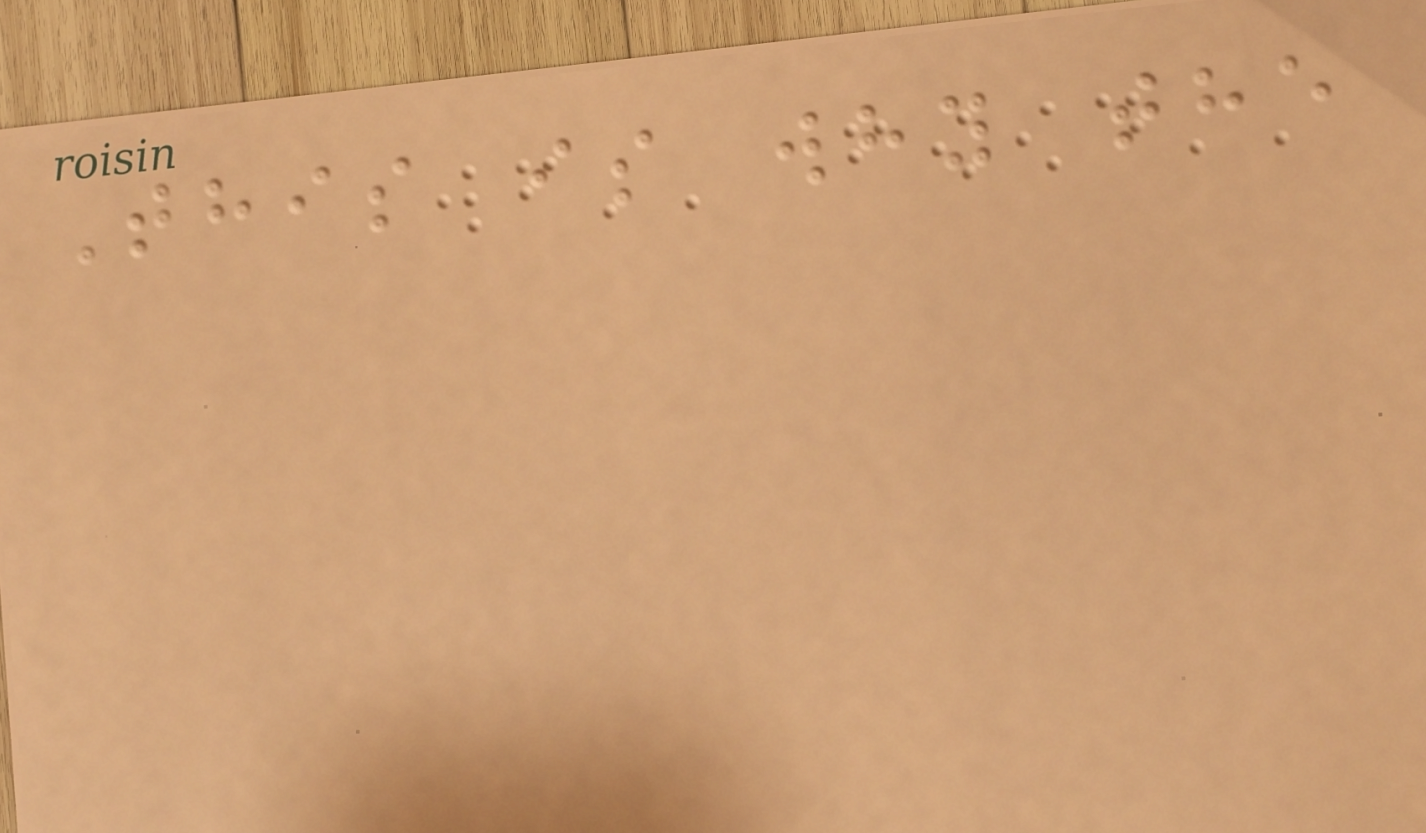This is why the
